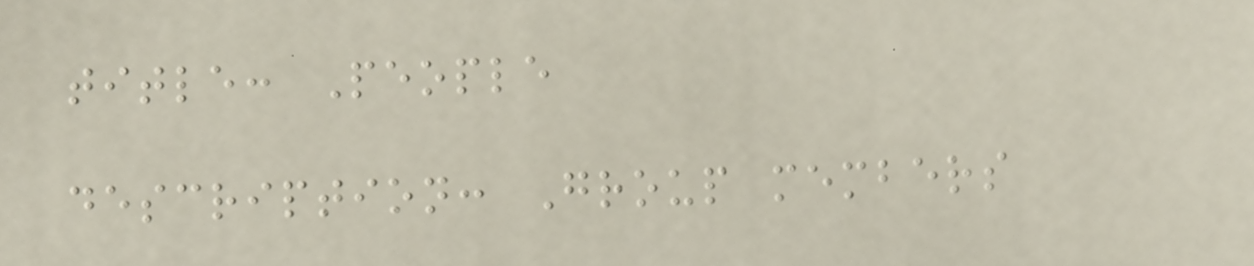title: People
description: Group members
